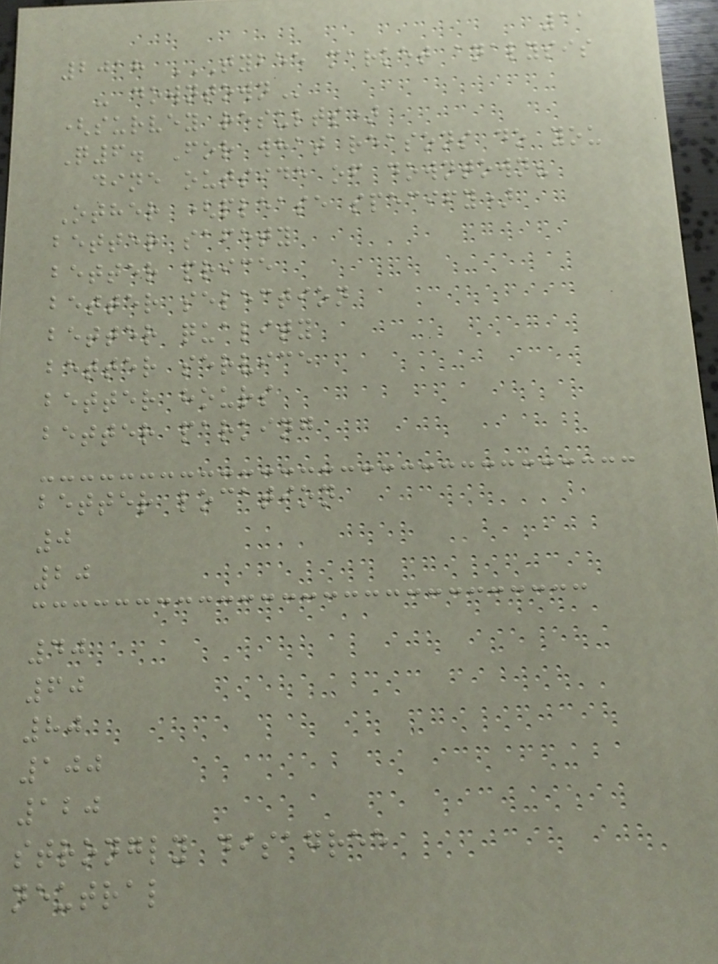11
2018 TYBEE MARKET ANALYSIS
- DOWNTOWN
(survey results)
Q6. For what reasons do you
dine outside of downtown?
Other (please specify)
better safety
better price
better selection
better quality
better service
better hours
better parking
better location
0
20
40
60
80
100
120
strongly disagree
neutral
